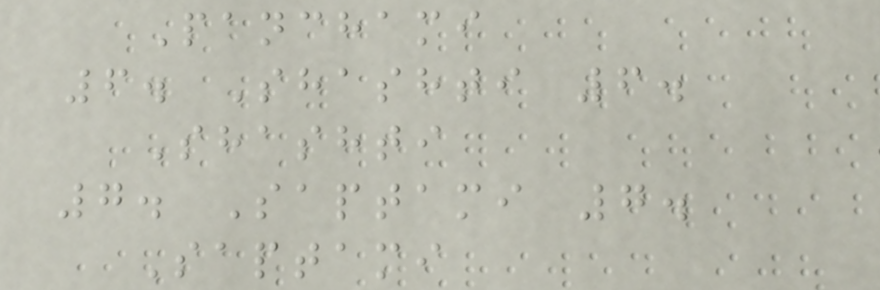Panchami
6. Shashti 6.
Shashti
7. Saptami 7.
Saptami
